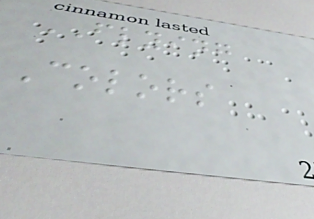FLYING
Colors
